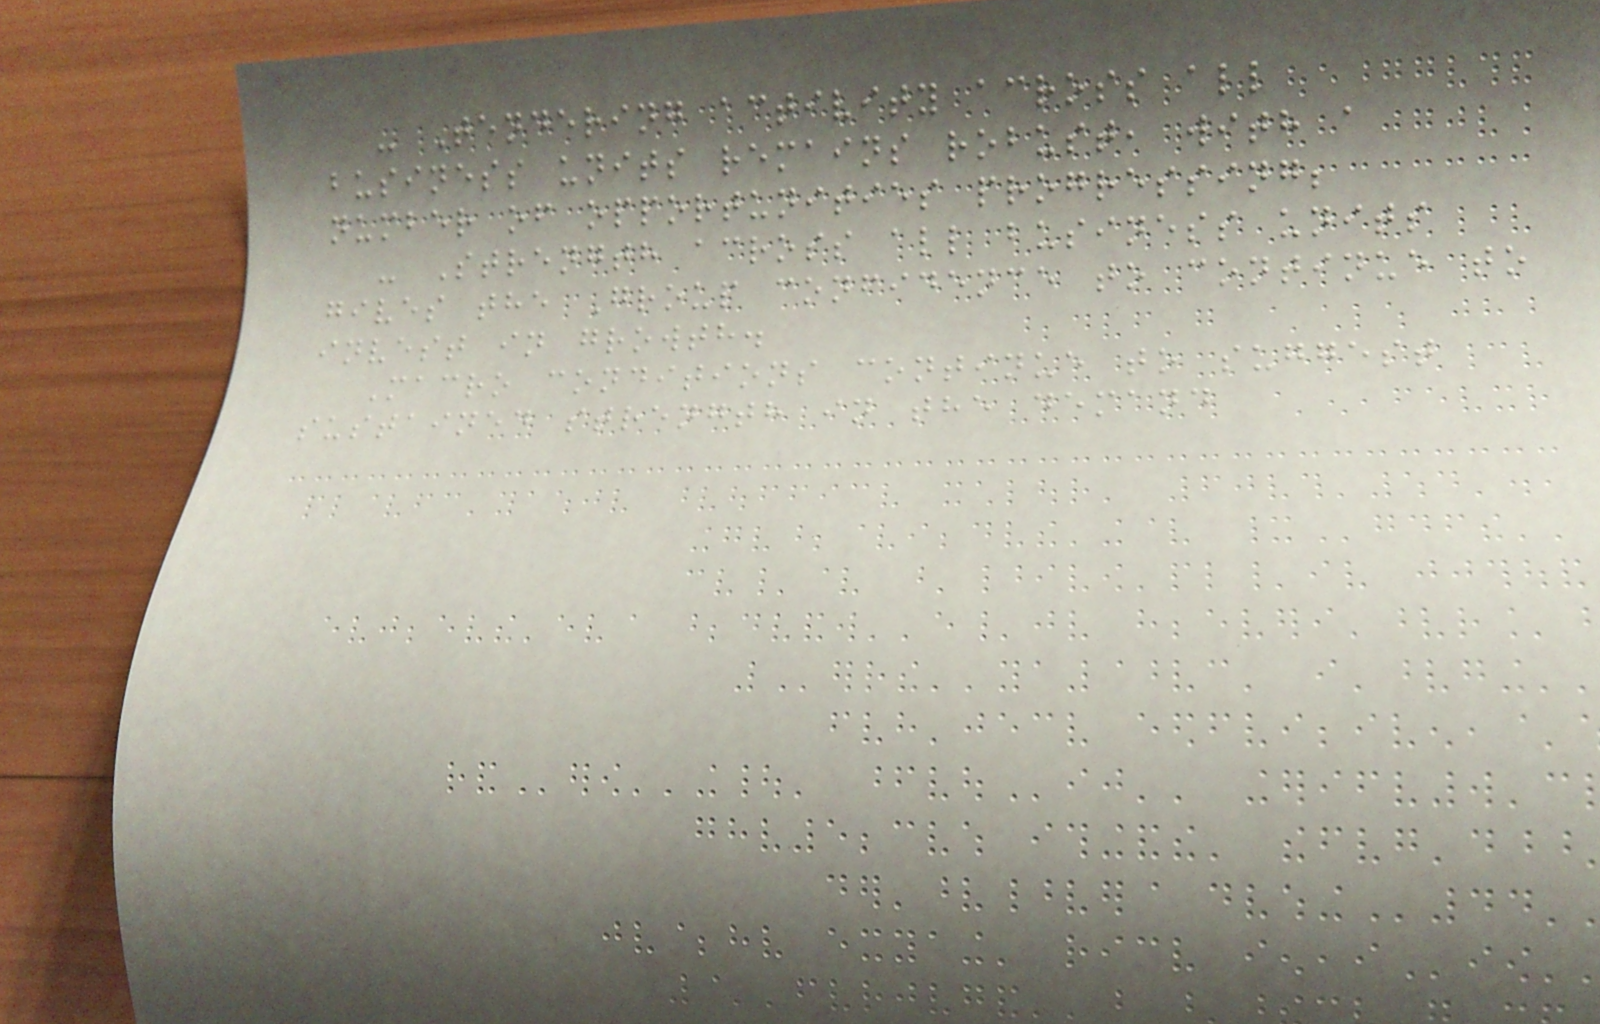- Tendering activity across all
business units remains robust, with a
number of opportunities progressing;
- Strength across all business units
gives the Group confidence to continue to
invest in growth.
Macro conditions continue to suggest
sustained strength in the demand
